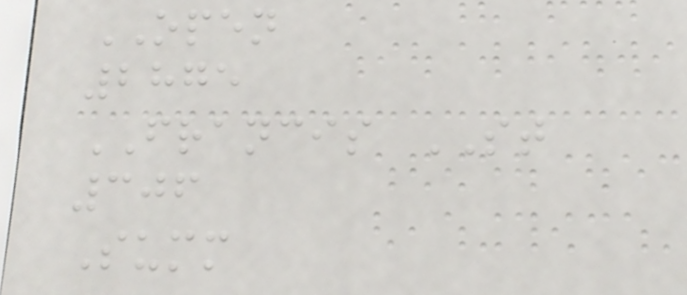OPEN
2875
FRANCIS ST
306
Summ
